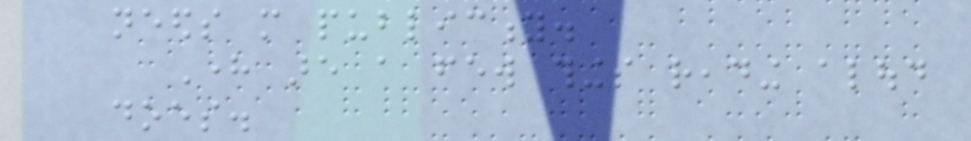needs more publicity.
Here are a few things reading aloud
does.
